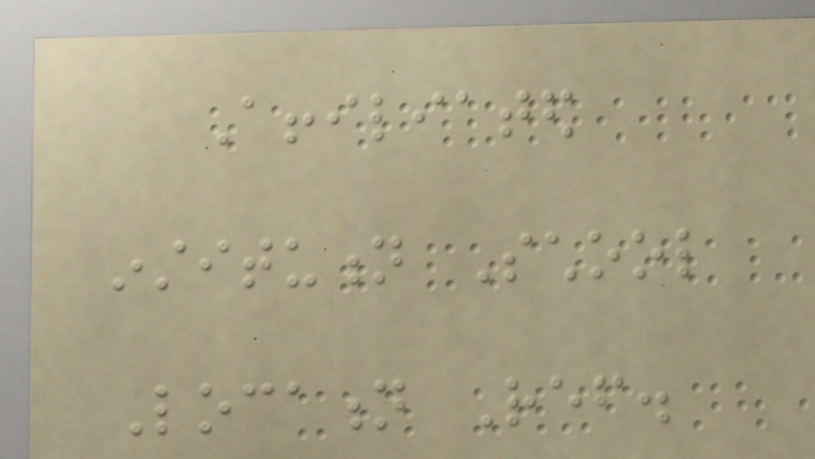Affiliated
institution School
Location Ref.
